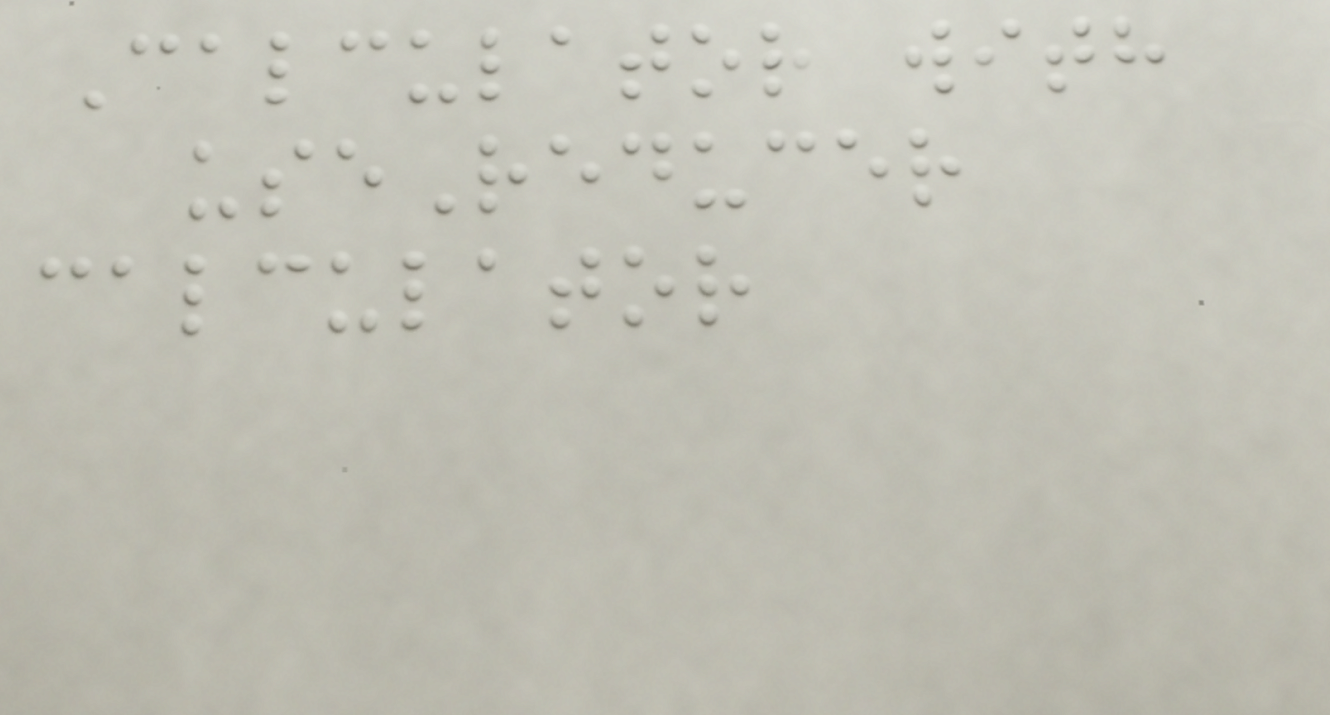Calculator with
useReducer
calculator
